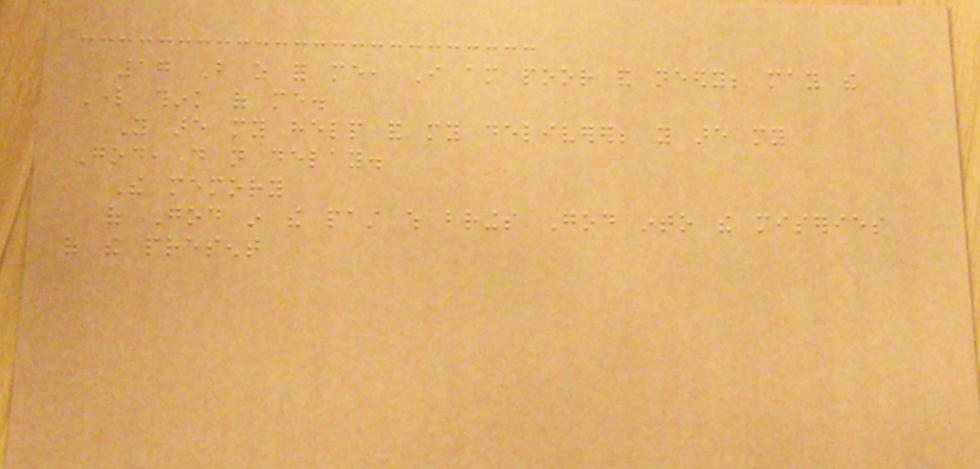17 But as for me, I am poor and needy; may the
Lord think of me.
You are my help and my deliverer; you are my
God, do not delay.
The memory
of God in the past which brings God into the miseries
of the present
